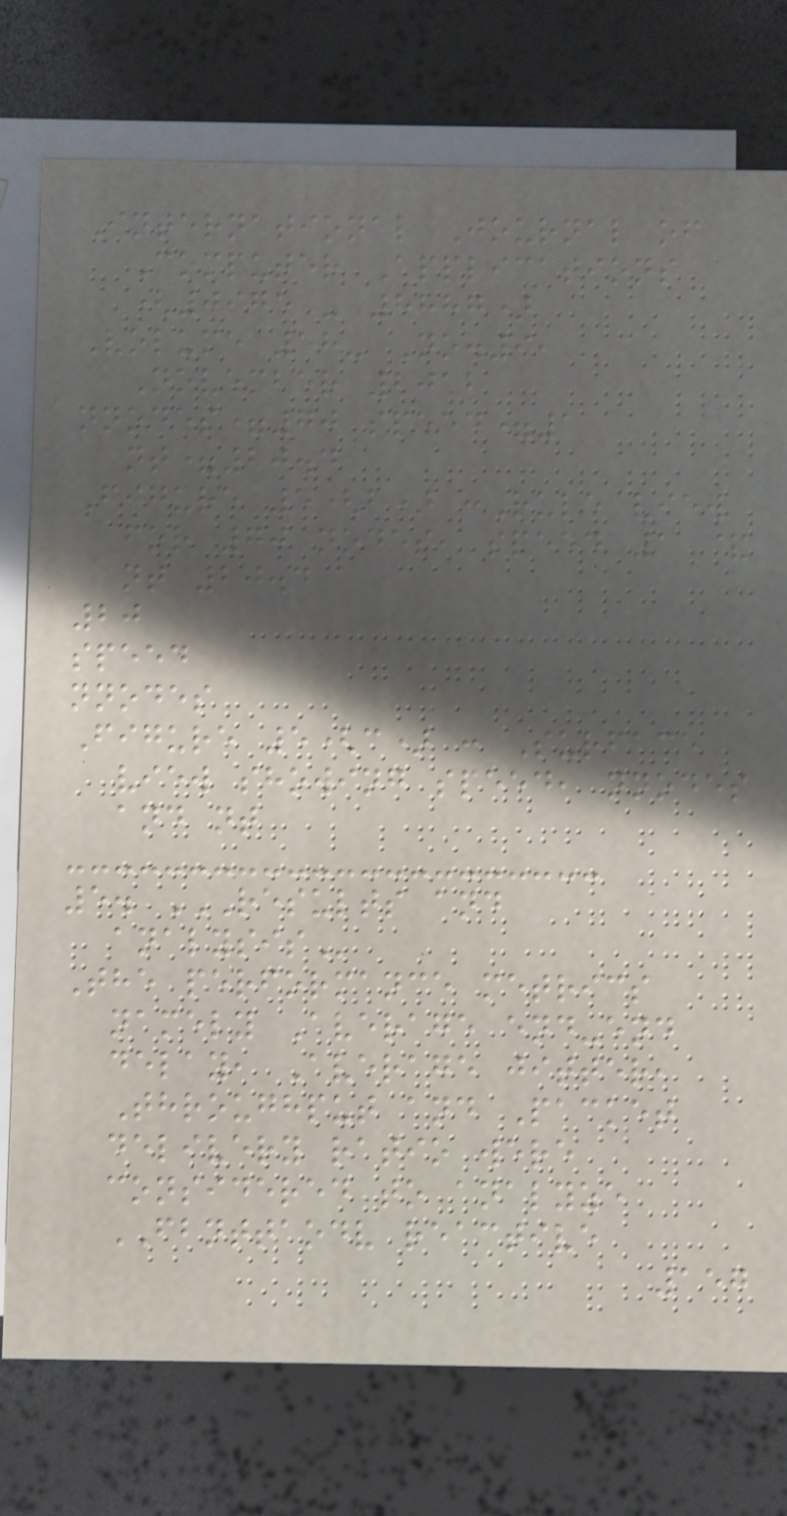International Journal of
Computer Applications
(0975 - 8887)
Volume 58- No.9,
November 2012
nnodes=70 speed=1
nt=20.4
Figure 5(b) :Rule view
for 70 nodes, speed 1 &
nt 20.4
20
speed
nnodes
Figure 5(c) : Surface
view showing speed, nnodes
and nt
5. RESULTS AND
ANALYSIS
The performance metrics
namely Average end-end
delay, Average jitter,
Throughput and Packet
delivery ratio were
considered to analyze
FBNTTAODV reactive
157
